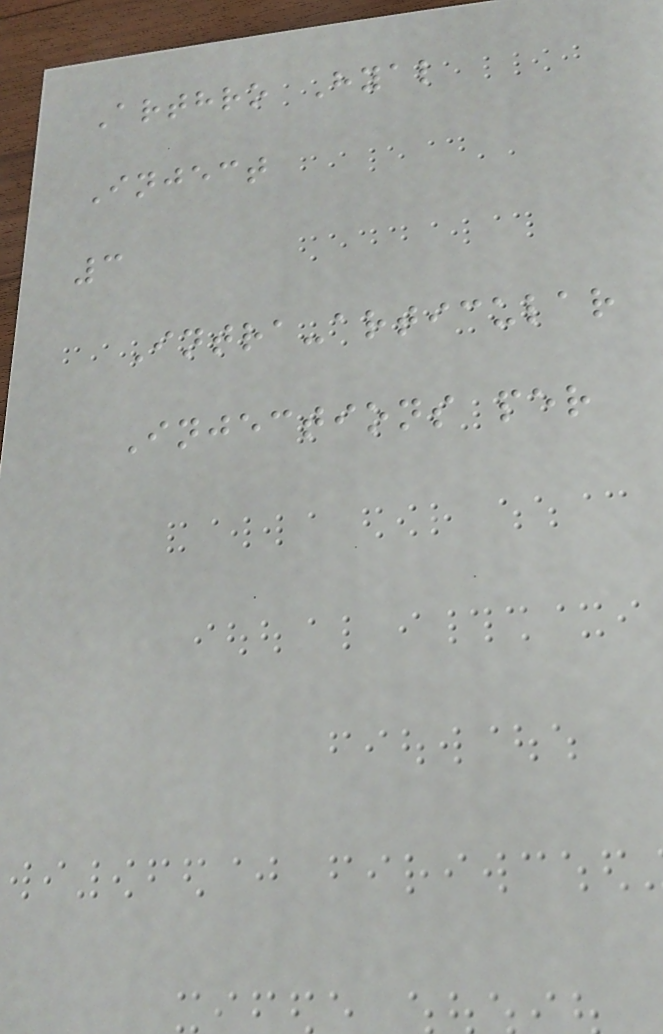Arthro Hyal
Inject
3
Intra-articular
Injections per
